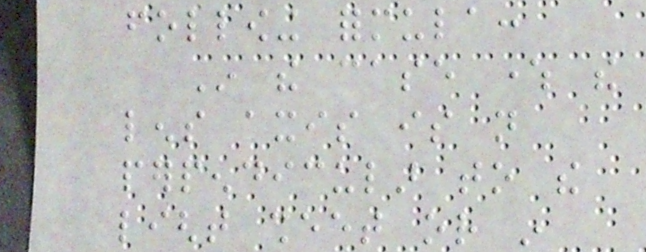following formula:
In the case where the
lens axis is not
perpendicular to the
light sheet or in
